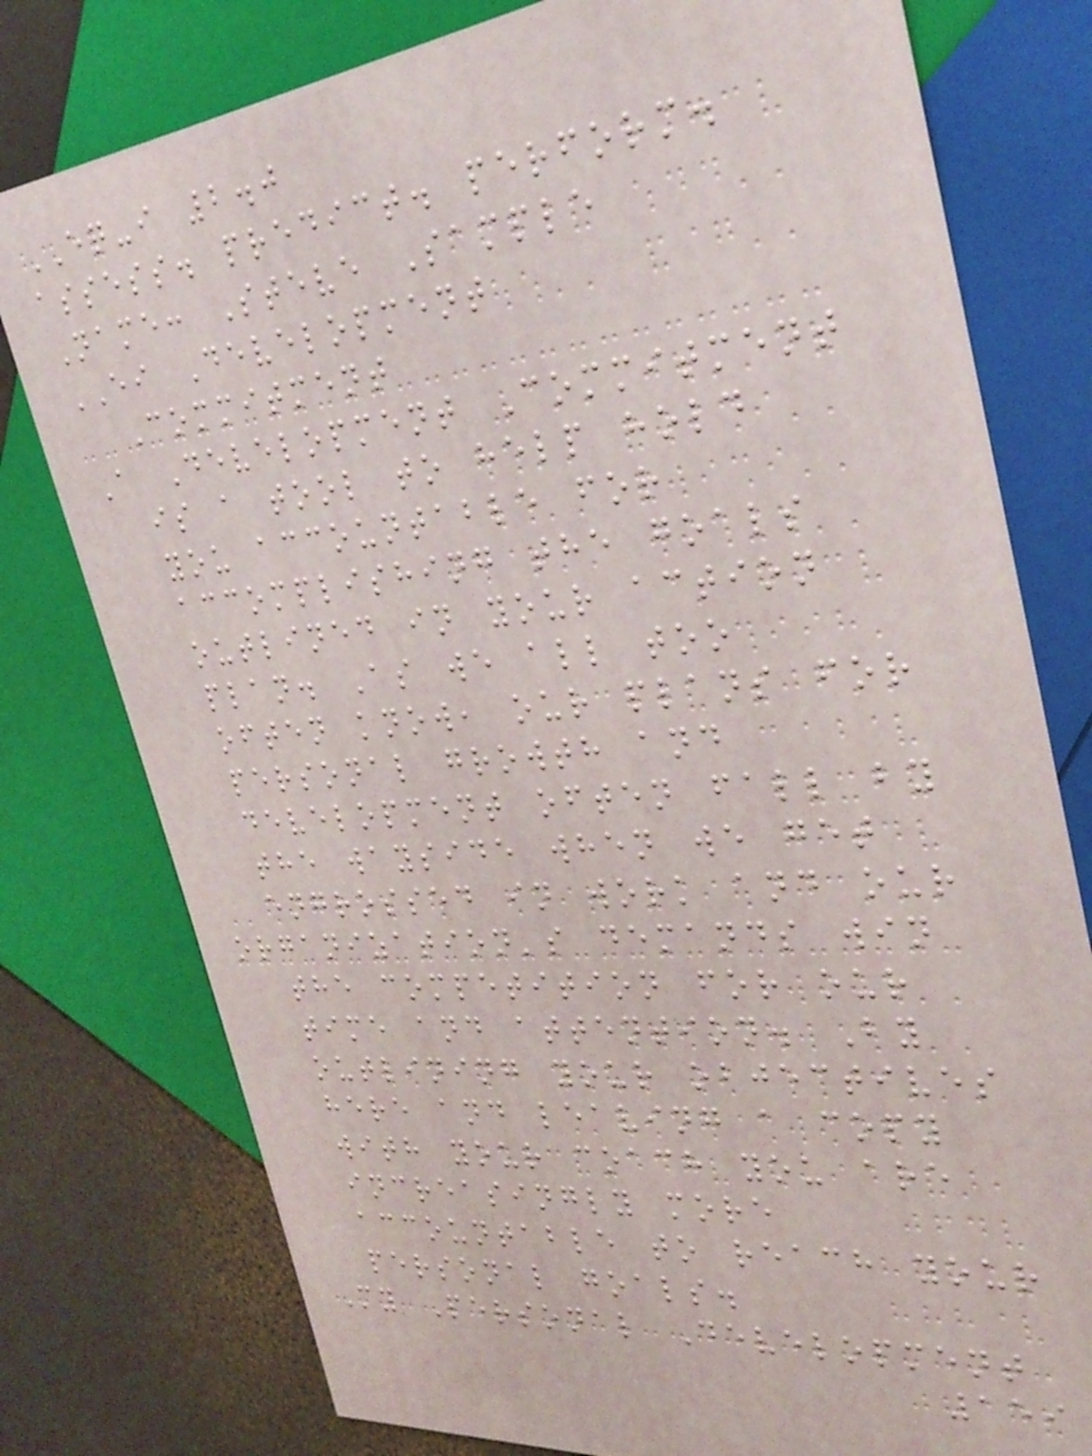EQ-i 2.0
assess. predict. perform.
Name: Steve Sample
EI Development
Commitment
A Development Commitment
is a tool to help hold
you accountable for
accomplishing the goals
outlined in your action
plan. As we all too
often know, our plans for
personal growth and
development often fall by
the wayside when we get
engrossed in work and our
organization's demands win
the competition for our
time and attention. By
outlining your objectives
here and leaving a copy
with your coach you are
increasingly more
accountable to reach your
personal goals.
My Personal Development
159
